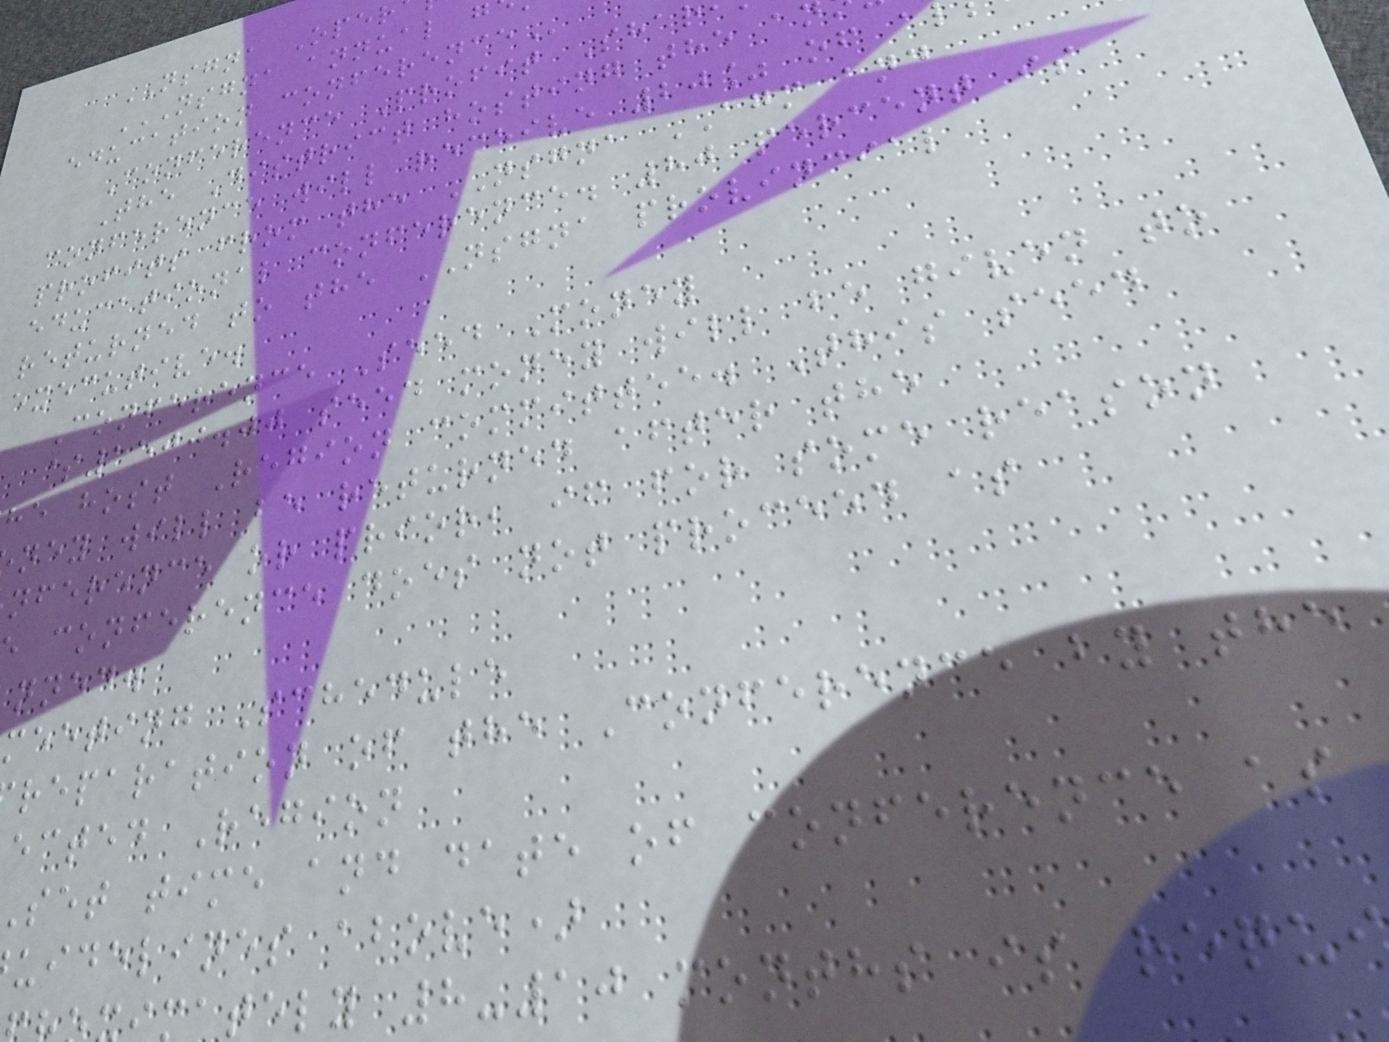NSGNA Oper
education
Conference Profit Sha
The District hosting the a
conference will receive 20% of a
profits from the NSGNA AGM and
educational conference. 80 percent is
returned to the NSGNA provincial
executive.
Conference Seed Money
$1500.00 seed money will be given to
he host Region committee. This seed
ney will be returned after the
nference or prior, if for some reason
conference does not proceed as
nned.
meeting Schedule
reparation of the Conference by the
ected Region
set time and date of conference as
uidelines above)
mately 8-10 months is requ
